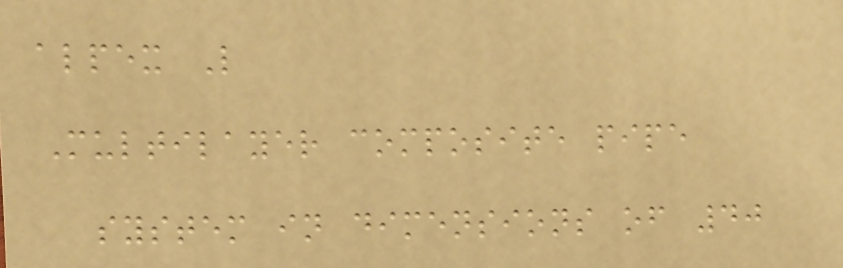alpex L
Multilayer composite pipe
system in dimensions of 40
